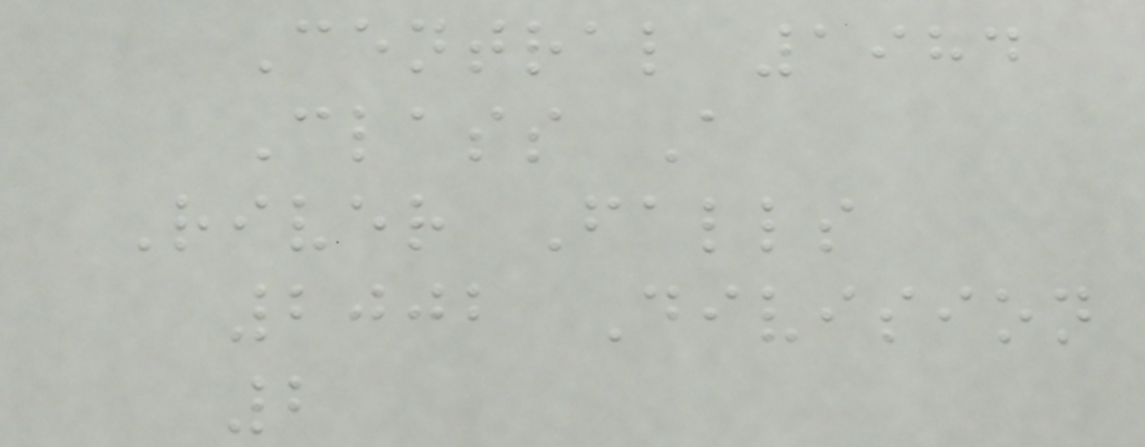Central 1984
Class A
River Falls
2002 Division
2
